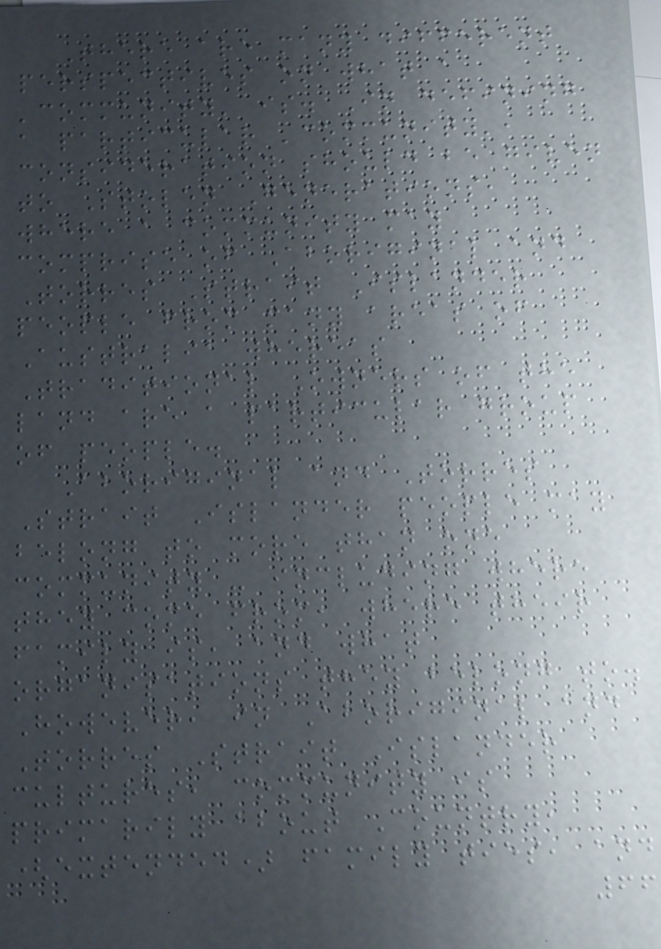There are many different
perspectives on what a
'community' is. In defining
a particular 'community',
consideration should be given
to Stolen Generations,
where a community may
comprise of Aboriginal and
Torres Strait Islander
people from many areas of
Australia whereas
Traditional Owners of the
land are a particular group
of people.
Aboriginal and Torres
Strait Islander people may
belong to more than one
community - including where
they come from, where their
family is, and what
organisations they belong to.
However, in Aboriginal and
Torres Strait Islander
cultures, community is
primarily about Country,
(extended) family ties, and
66
